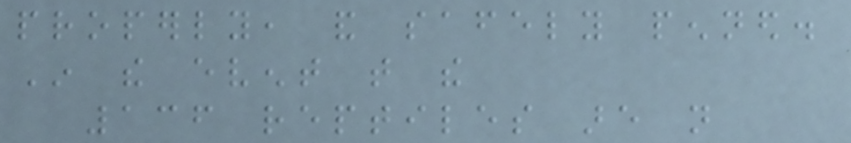properly, and safely penned.
In the event that the
136 reptiles are not
